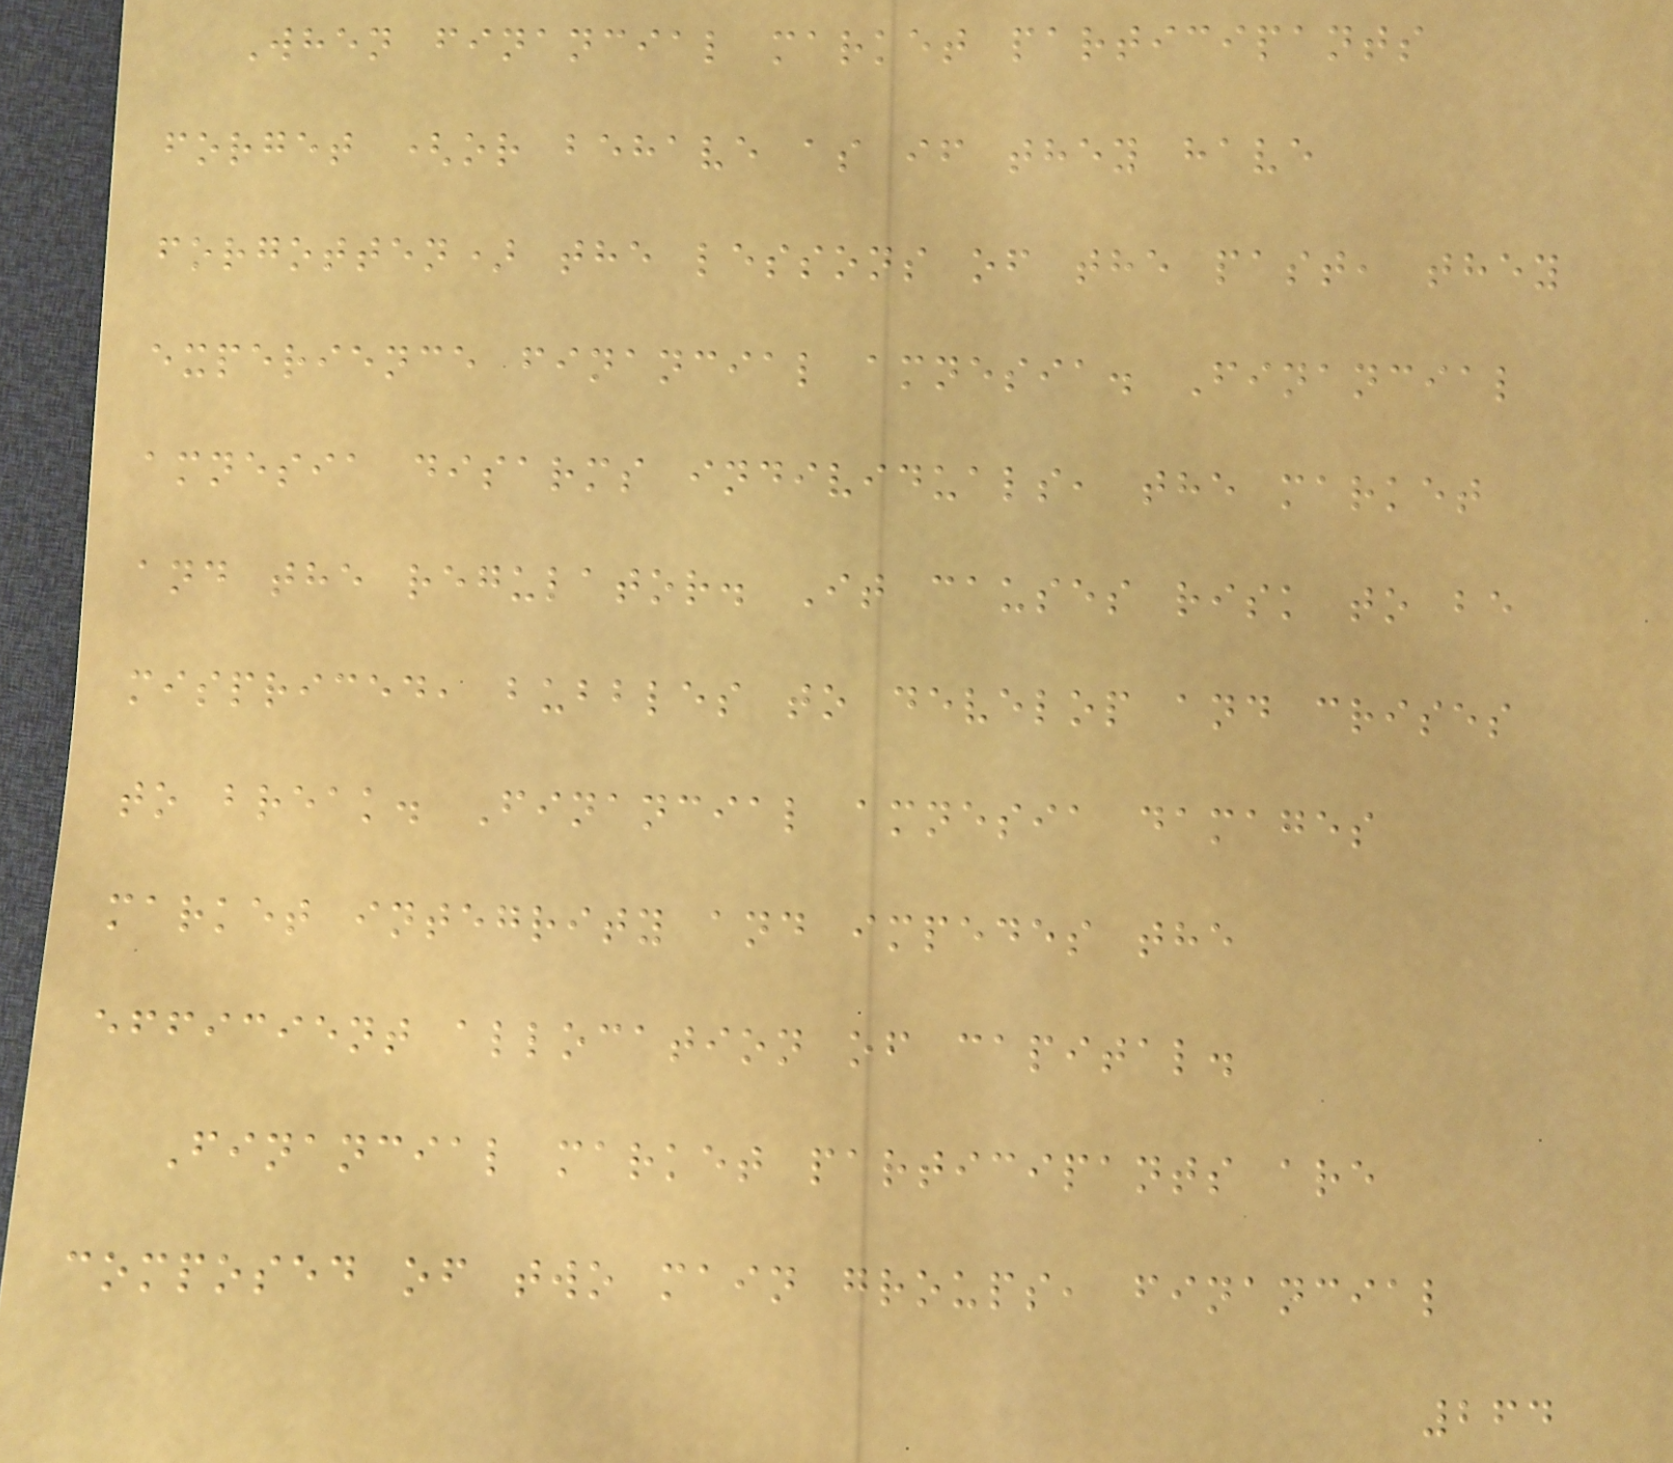When financial market participants
forget (or behave as if they have
forgotten) the lessons of the past, they
experience financial amnesia. Financial
amnesia disarms individuals, the market
and the regulator. It causes risk to be
mispriced, bubbles to develop and crises
to break. Financial amnesia damages
market integrity and impedes the
efficient allocation of capital.
Financial market participants are
composed of two main groups, financial
264
